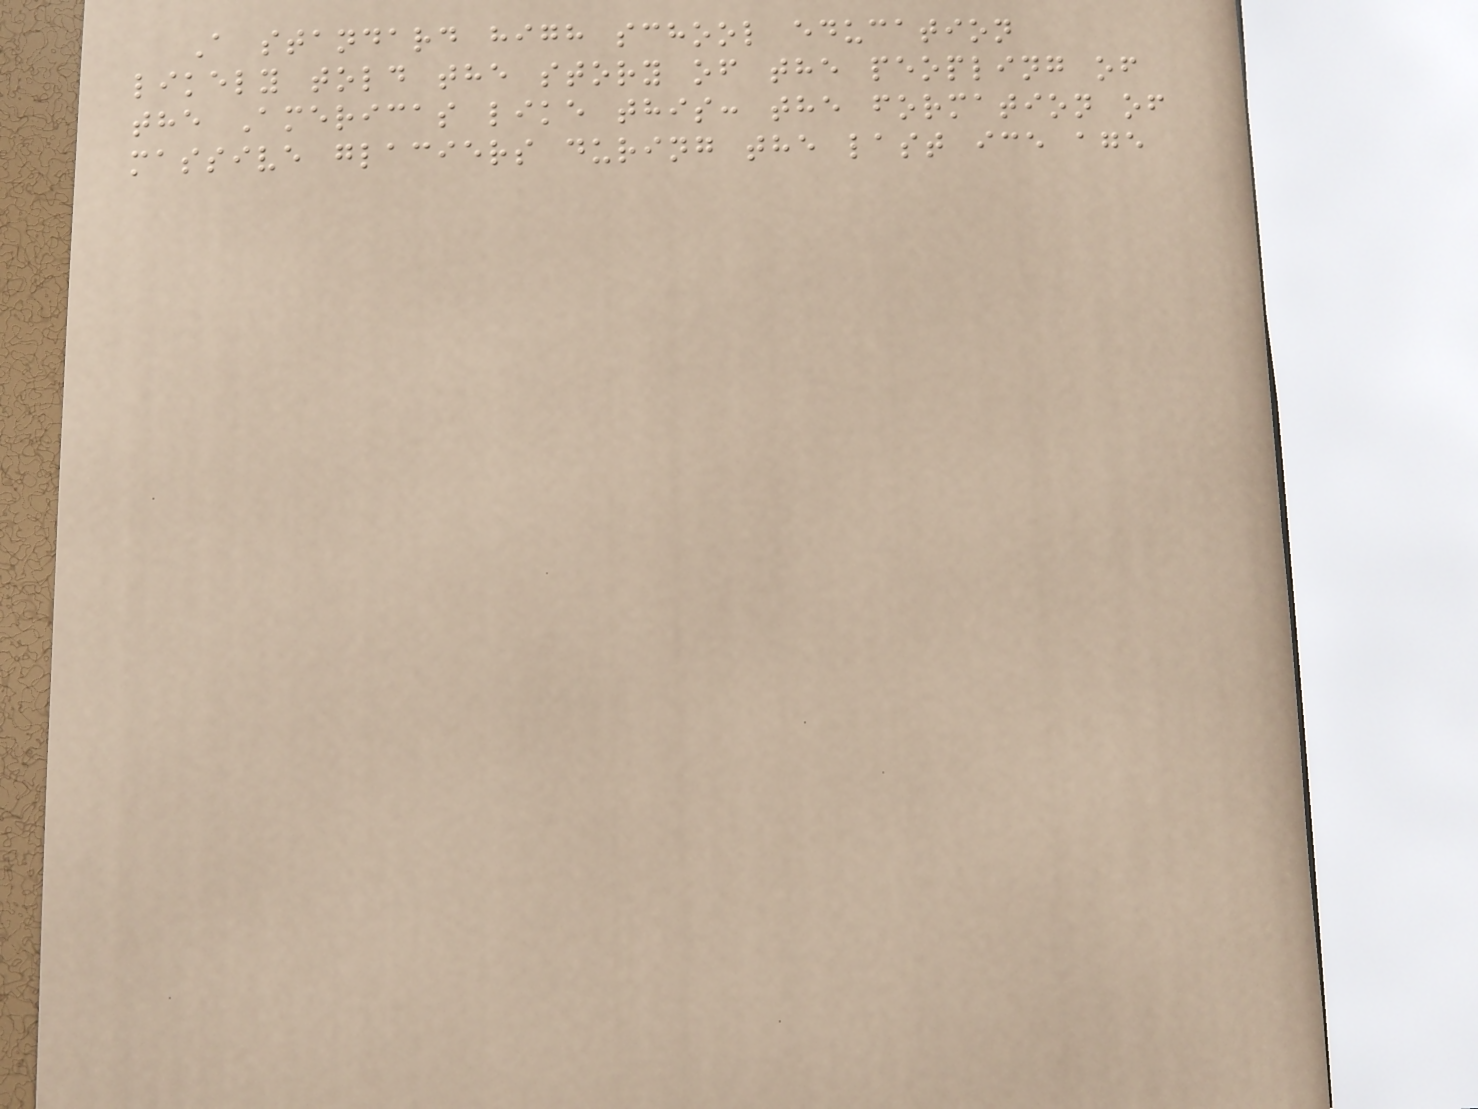A standard high school education
likely told the story of the peopling of
the Americas like this: the formation of
massive glaciers during the last ice age
